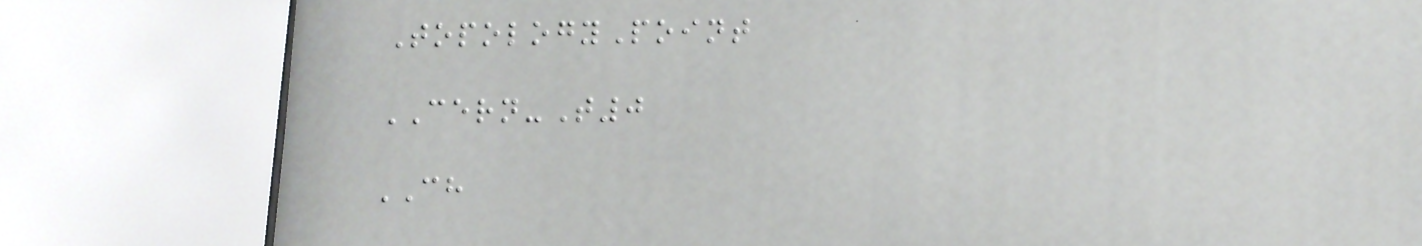TopologyPoint
CERN-T0
CH
